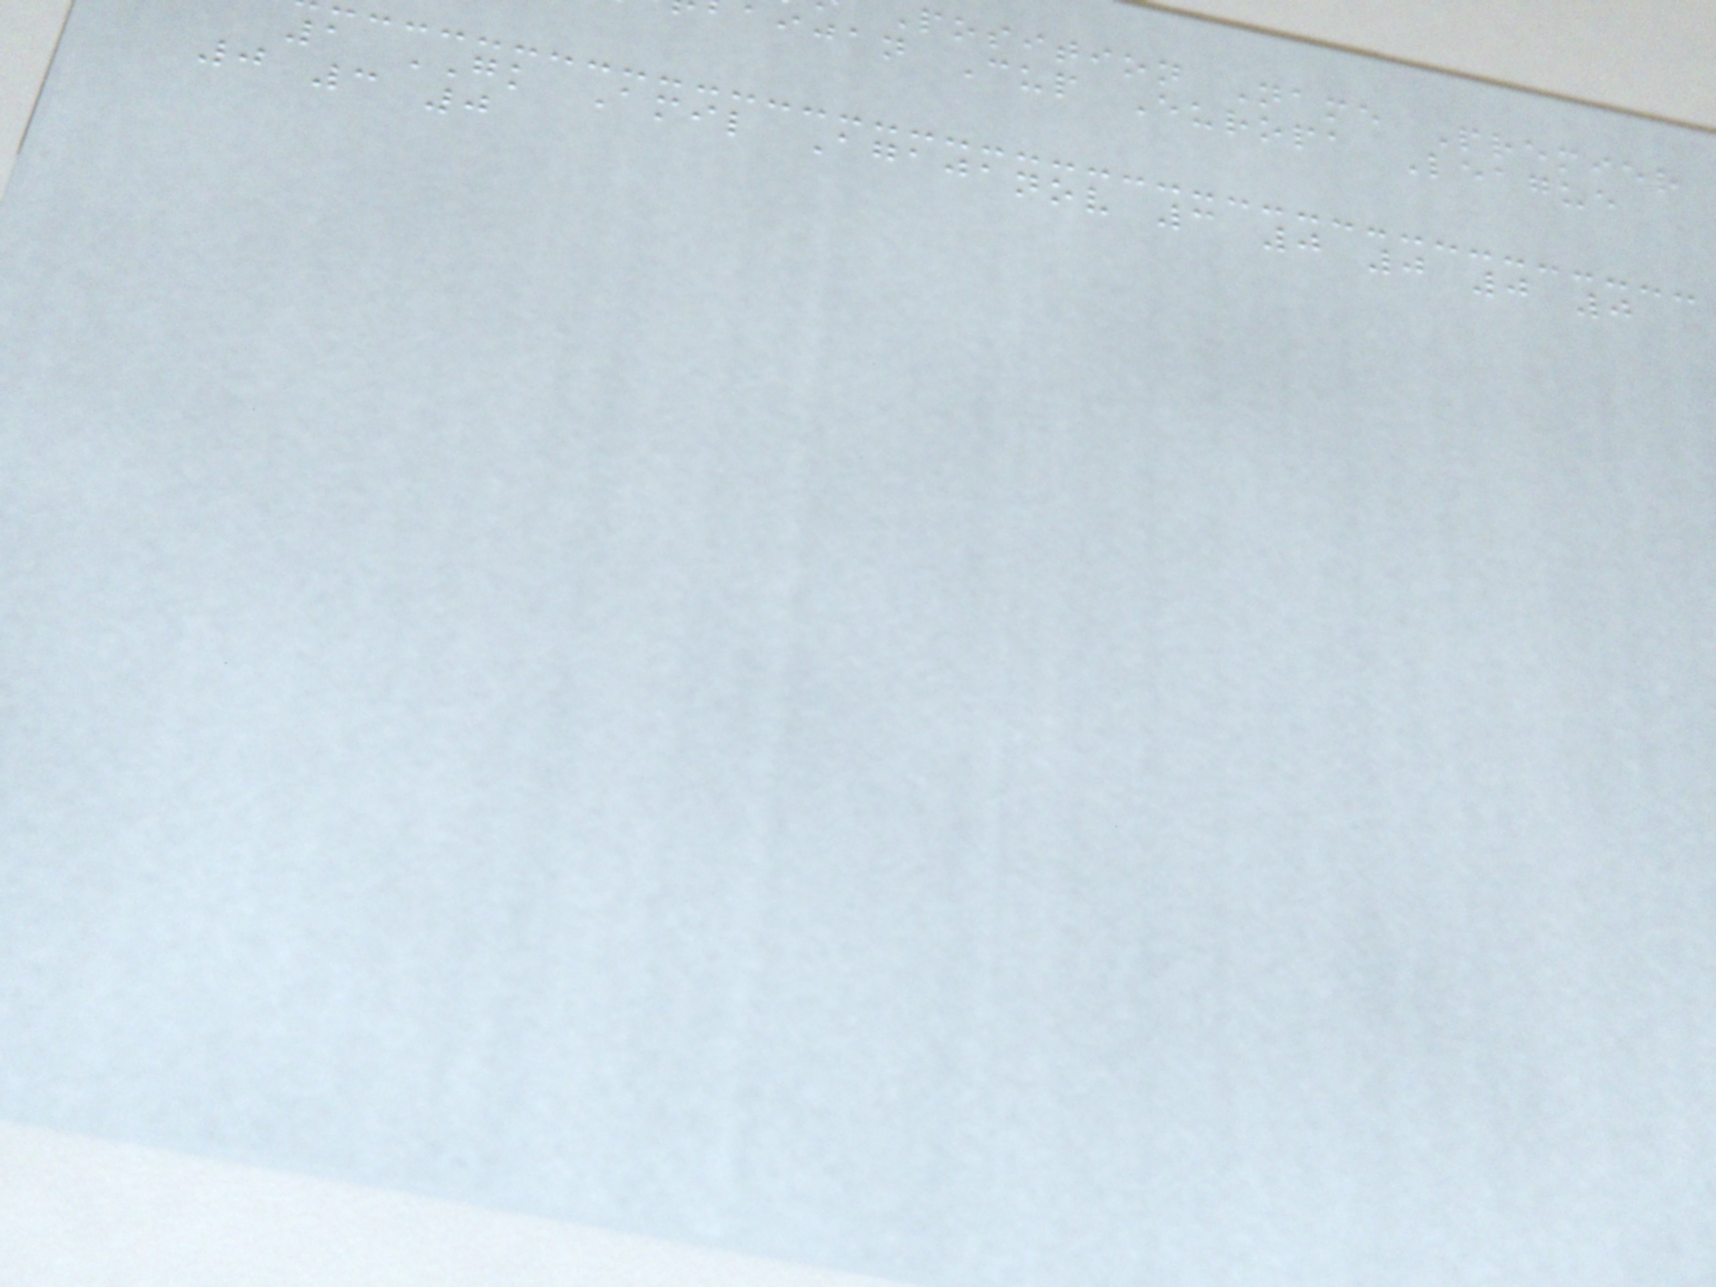position Name Premier
aijan Cup Europa League
1 GK Amil Agajanov 3 0 0 0 0
0 3 0
